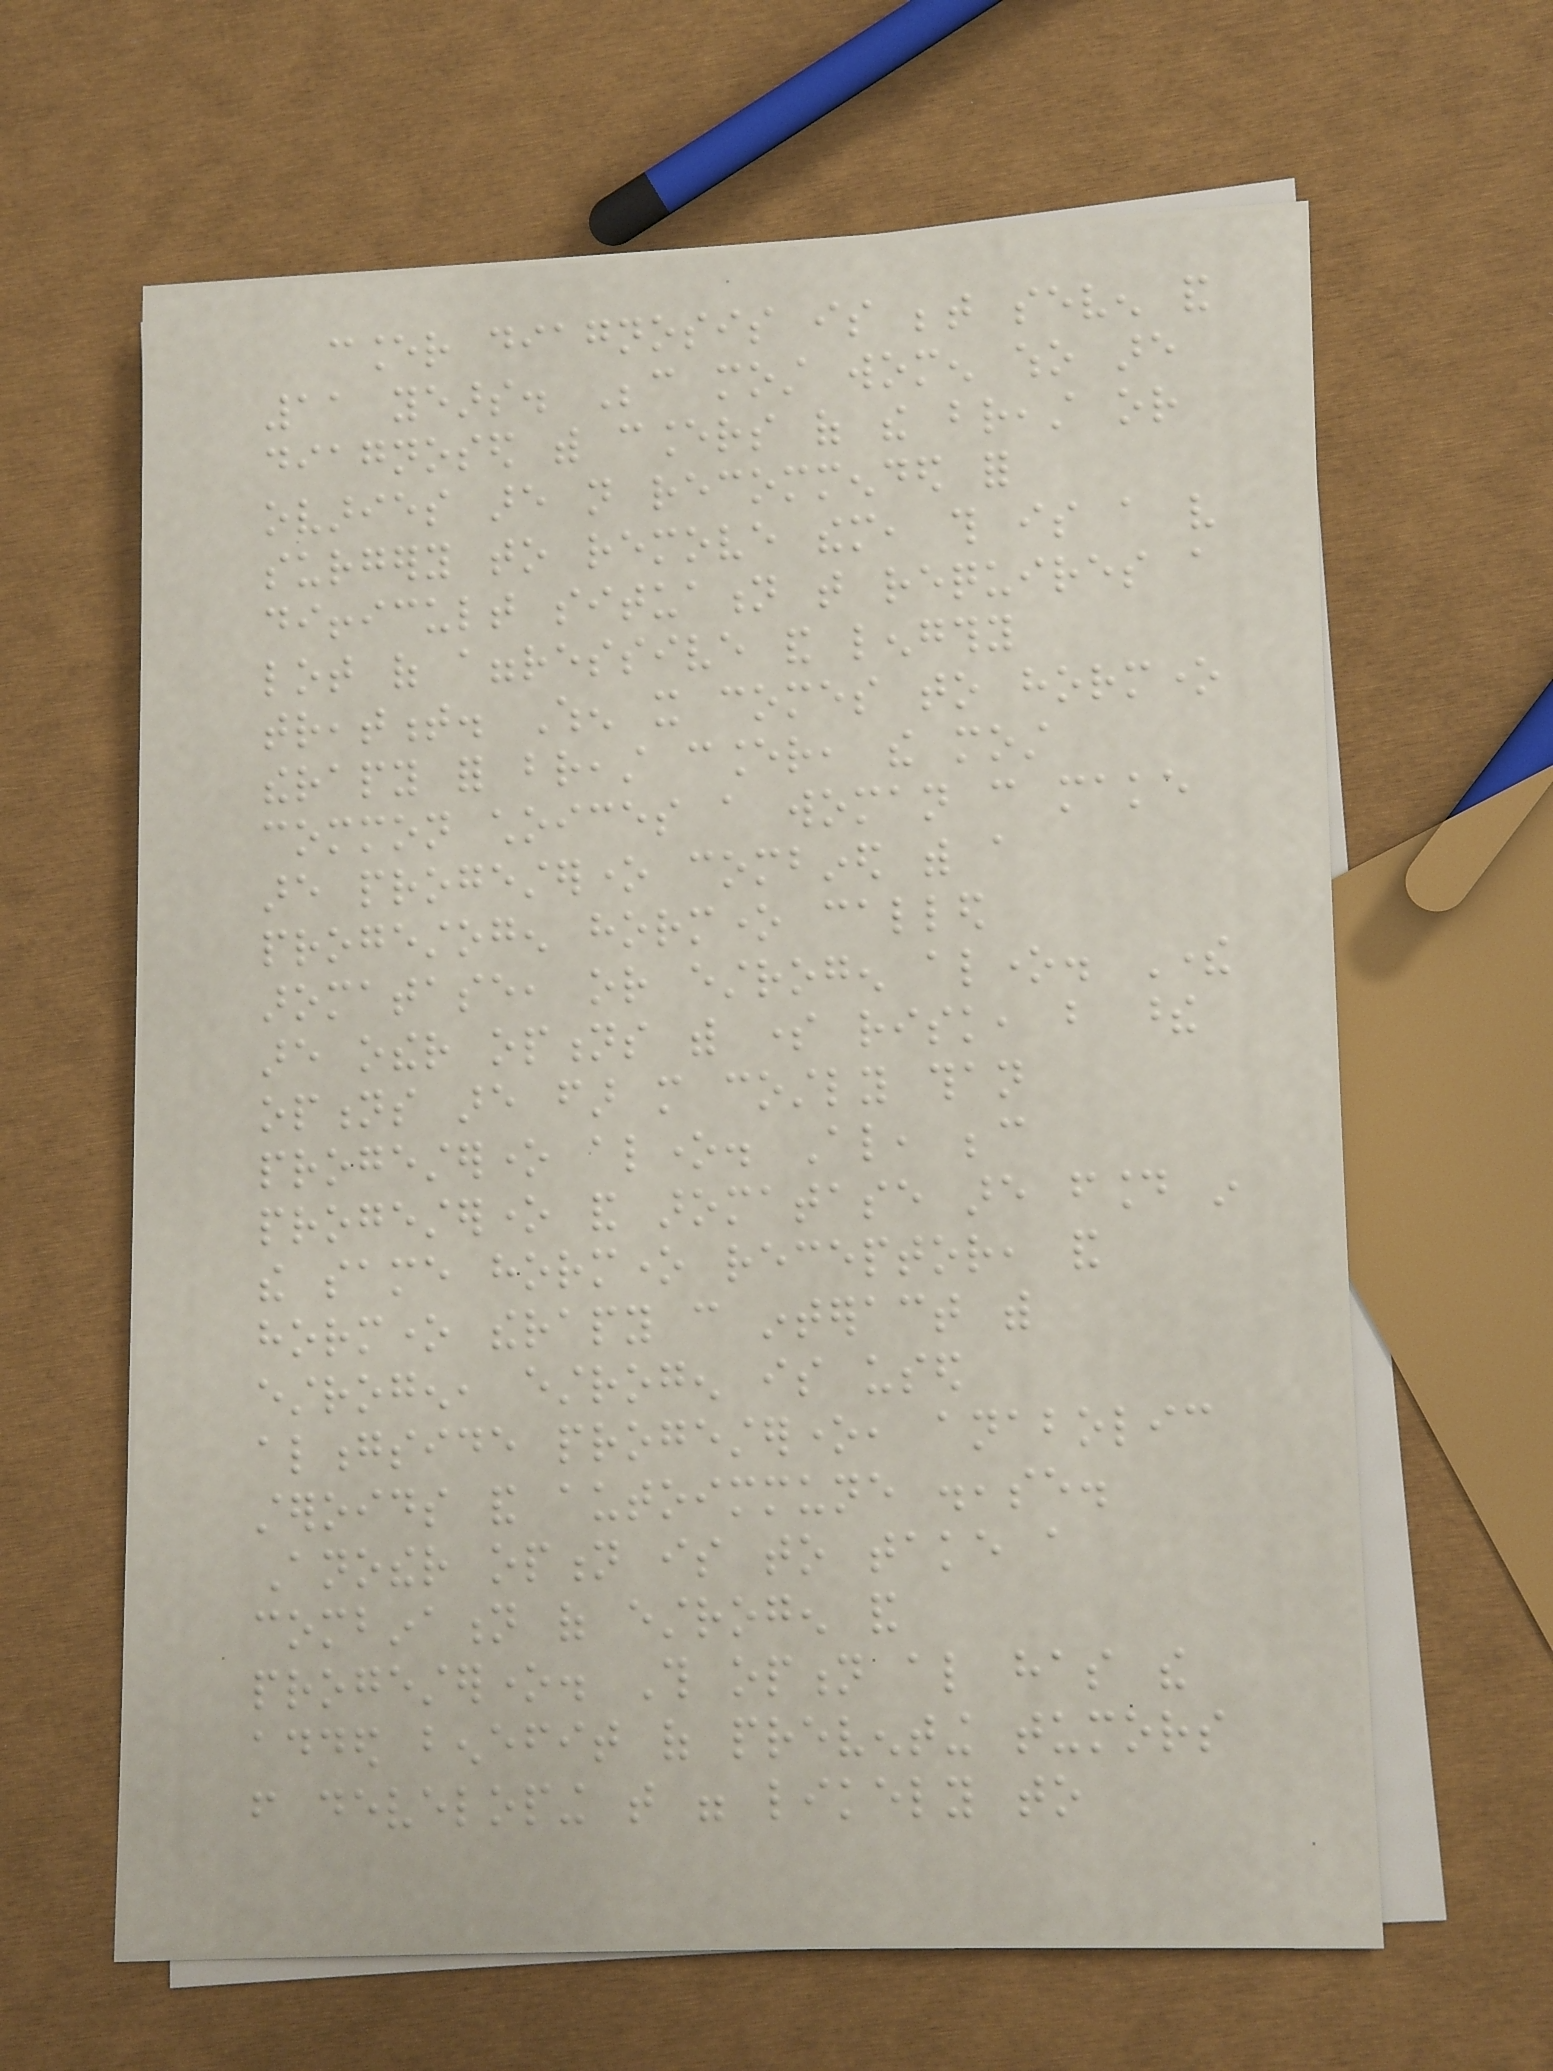cancer diagnosis is between seven and
11 years. Because most women who are
diagnosed with cancers of the breast or
ovaries are not recommended for
surgery to remove them, this is a very
difficult situation that requires a
lot of aggressive and lengthy
treatment. When it comes to hormone
therapy for breast cancer, the most
common choices a woman can make
are progesterone combined with a
progestogen hormone called
aromatase, or estrogen alone. There
are other options with some risk, but these
options are far more costly than
progesterone alone. Also, because
progesterone and aromatase are found in
the same hormone receptor, and
hormone therapy can interact with
estrogen, estrogen is used
alongside progesterone, anabolic
steroids and autoimmune disease.
Another option is to take a
combination of estrogen and
progesterone. This option also has the
added benefit of preventing tumors
from developing that were likely to
